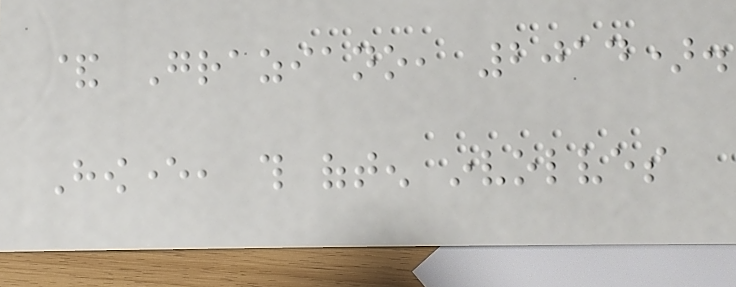& Graziano, 2014).
However, this often involves
